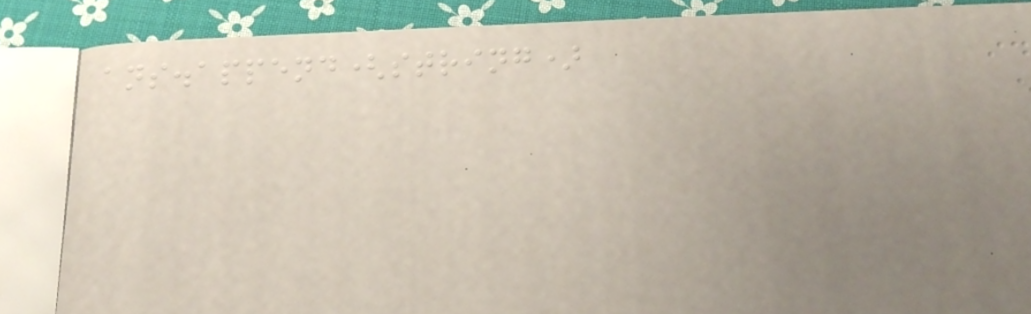ans.append(string)
